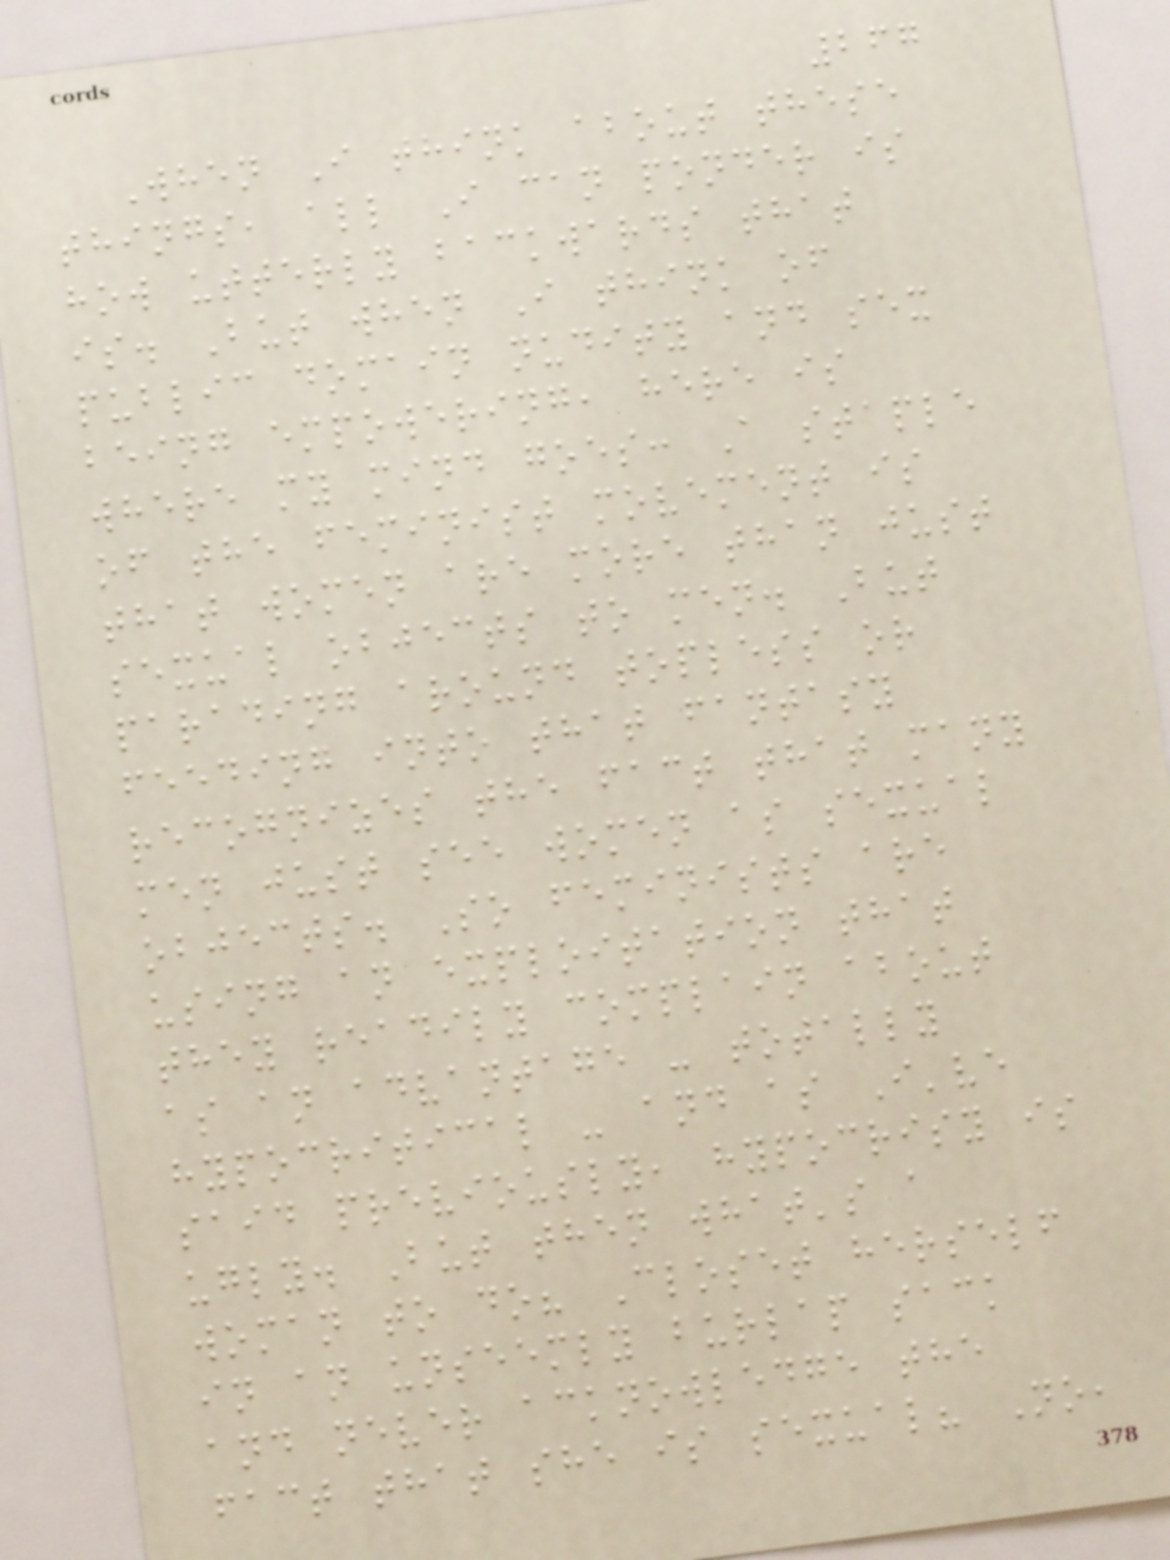267
When I think about these
things, all I can ponder is
how utterly backwards that
is. But when I think of
public domain nudity and sex
being empowering, here is
where my mind goes: A staple
of the feminist movement is
that women are more than just
sexual objects to men. But
parading around topless or
feeding into that fantasy
recognizes the fact that many
men just see women as sexual
objects. So feminists are
using an exploitation that
they readily complain about
as an advantage - totally
hypocritical - and as I've
said previously, hypocrisy is
ugly. But then what's a
woman to do? Closet herself
in an unseemly burlap sack
and never acknowledge the
fact that she is sexual? No,
